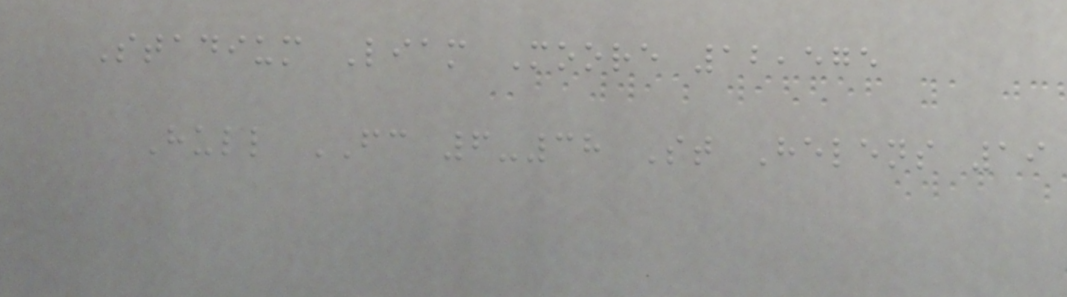Stadium Liam Moore 12,575
Hull FC 6-38 St Helens 19
